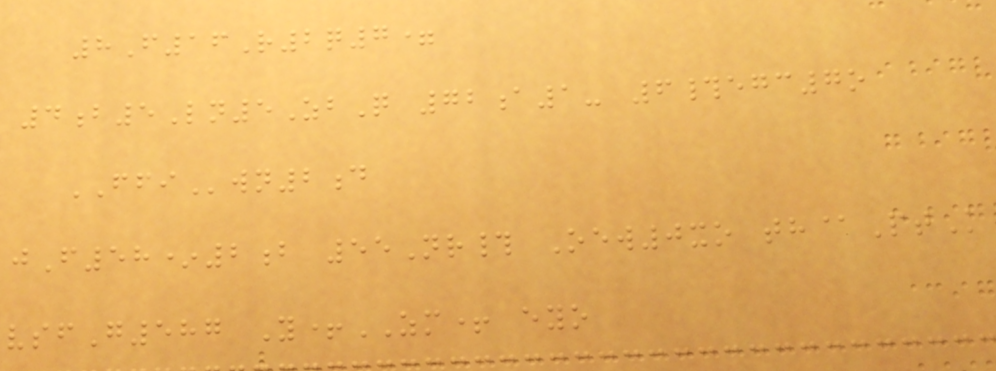8F16R2q7=
4b5Ln5ZbQ 72a1- 6#egc7o
FFIwn2d
jF58*2b 55Nr# Oew0xo th@PtK
vsfG587 Y+ZM+ eyo
